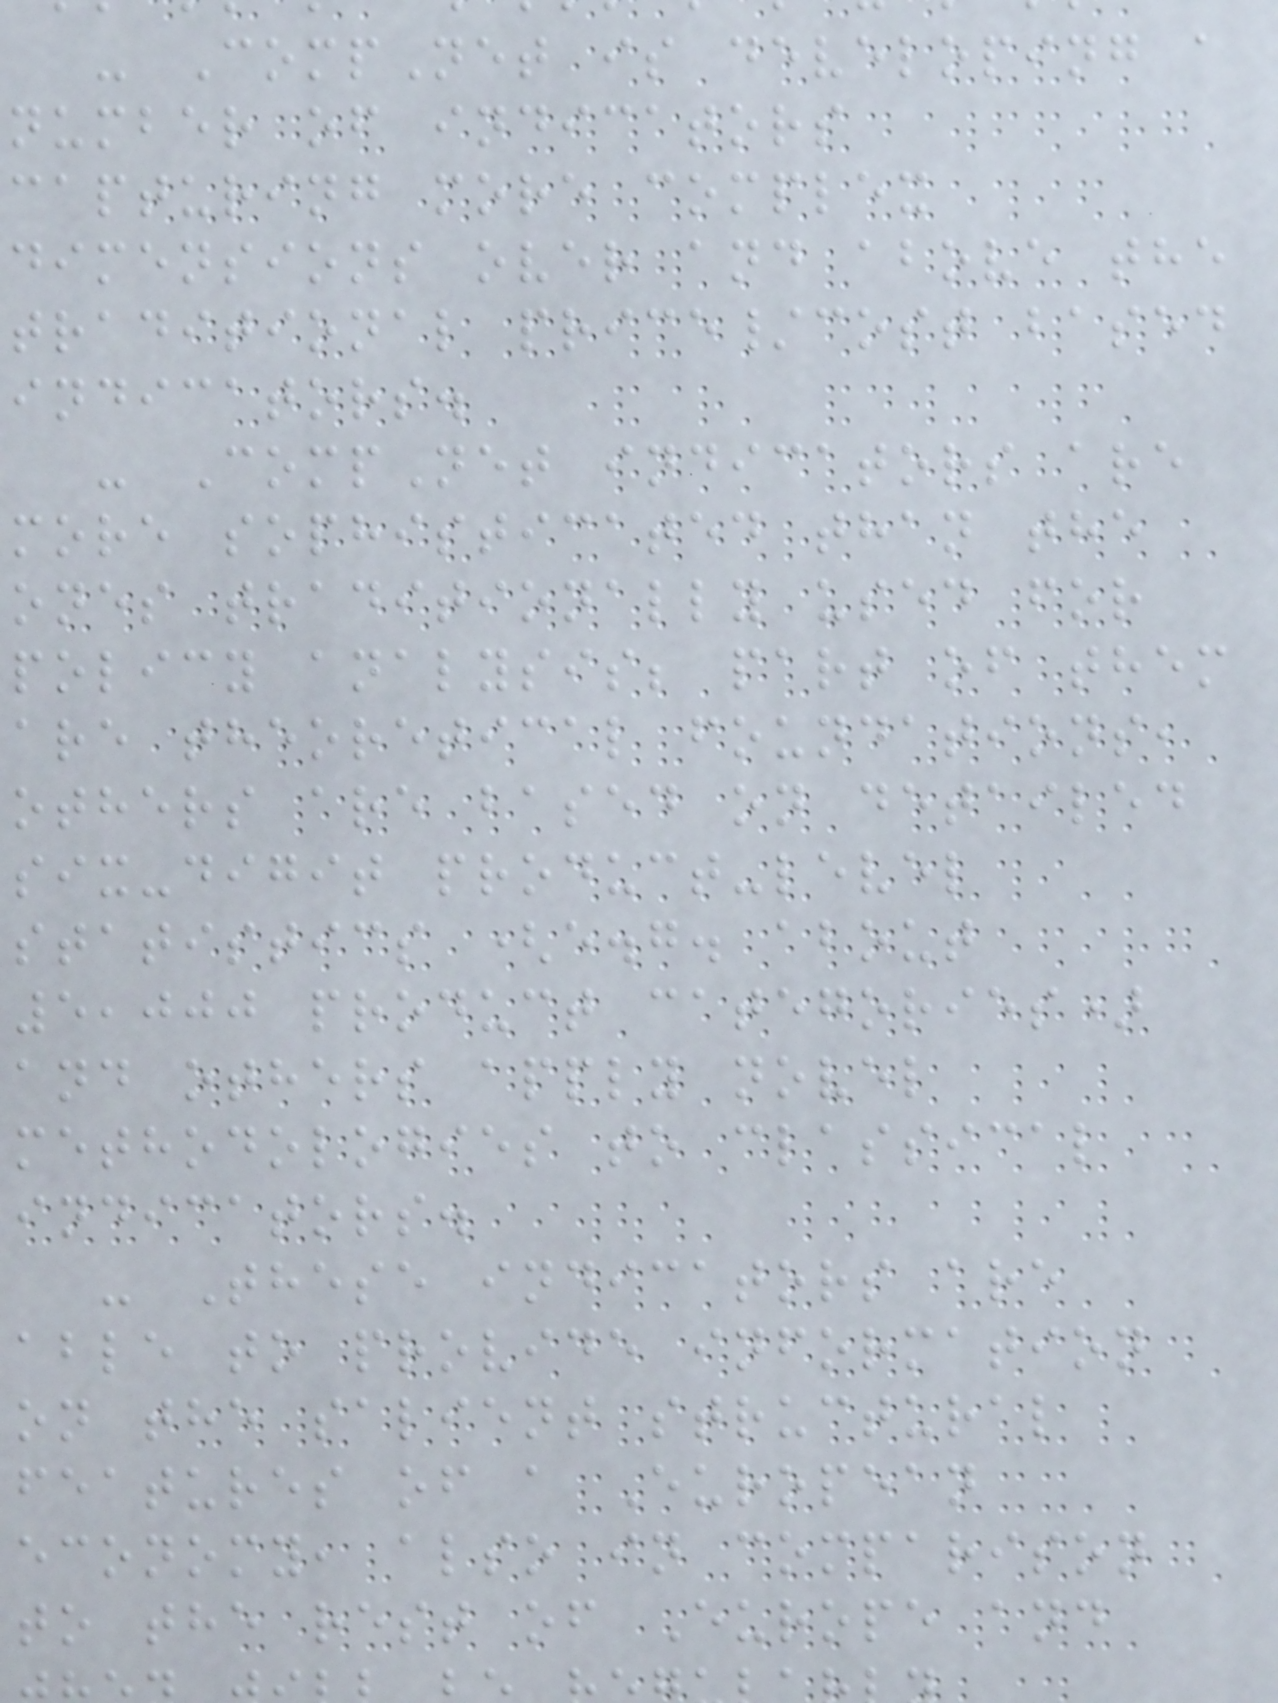- CompNet is developing a
number of indicators
capturing more complex
dimensions over and above the
traditional price/cost based
indicators.
- CompNet indicators are
more sophisticated than the
ones traditionally used for
policy analysis; part of them
are theoretical foundations,
others are based on detailed
six-digit product-level
statistics (e.g. about
5,000 product categories)
and others apply novel
methodologies to classical
indicators.
- These indicators are
able to provide information
on the salient structural
features of a European
economy, also in comparison
to the rest of Europe and
